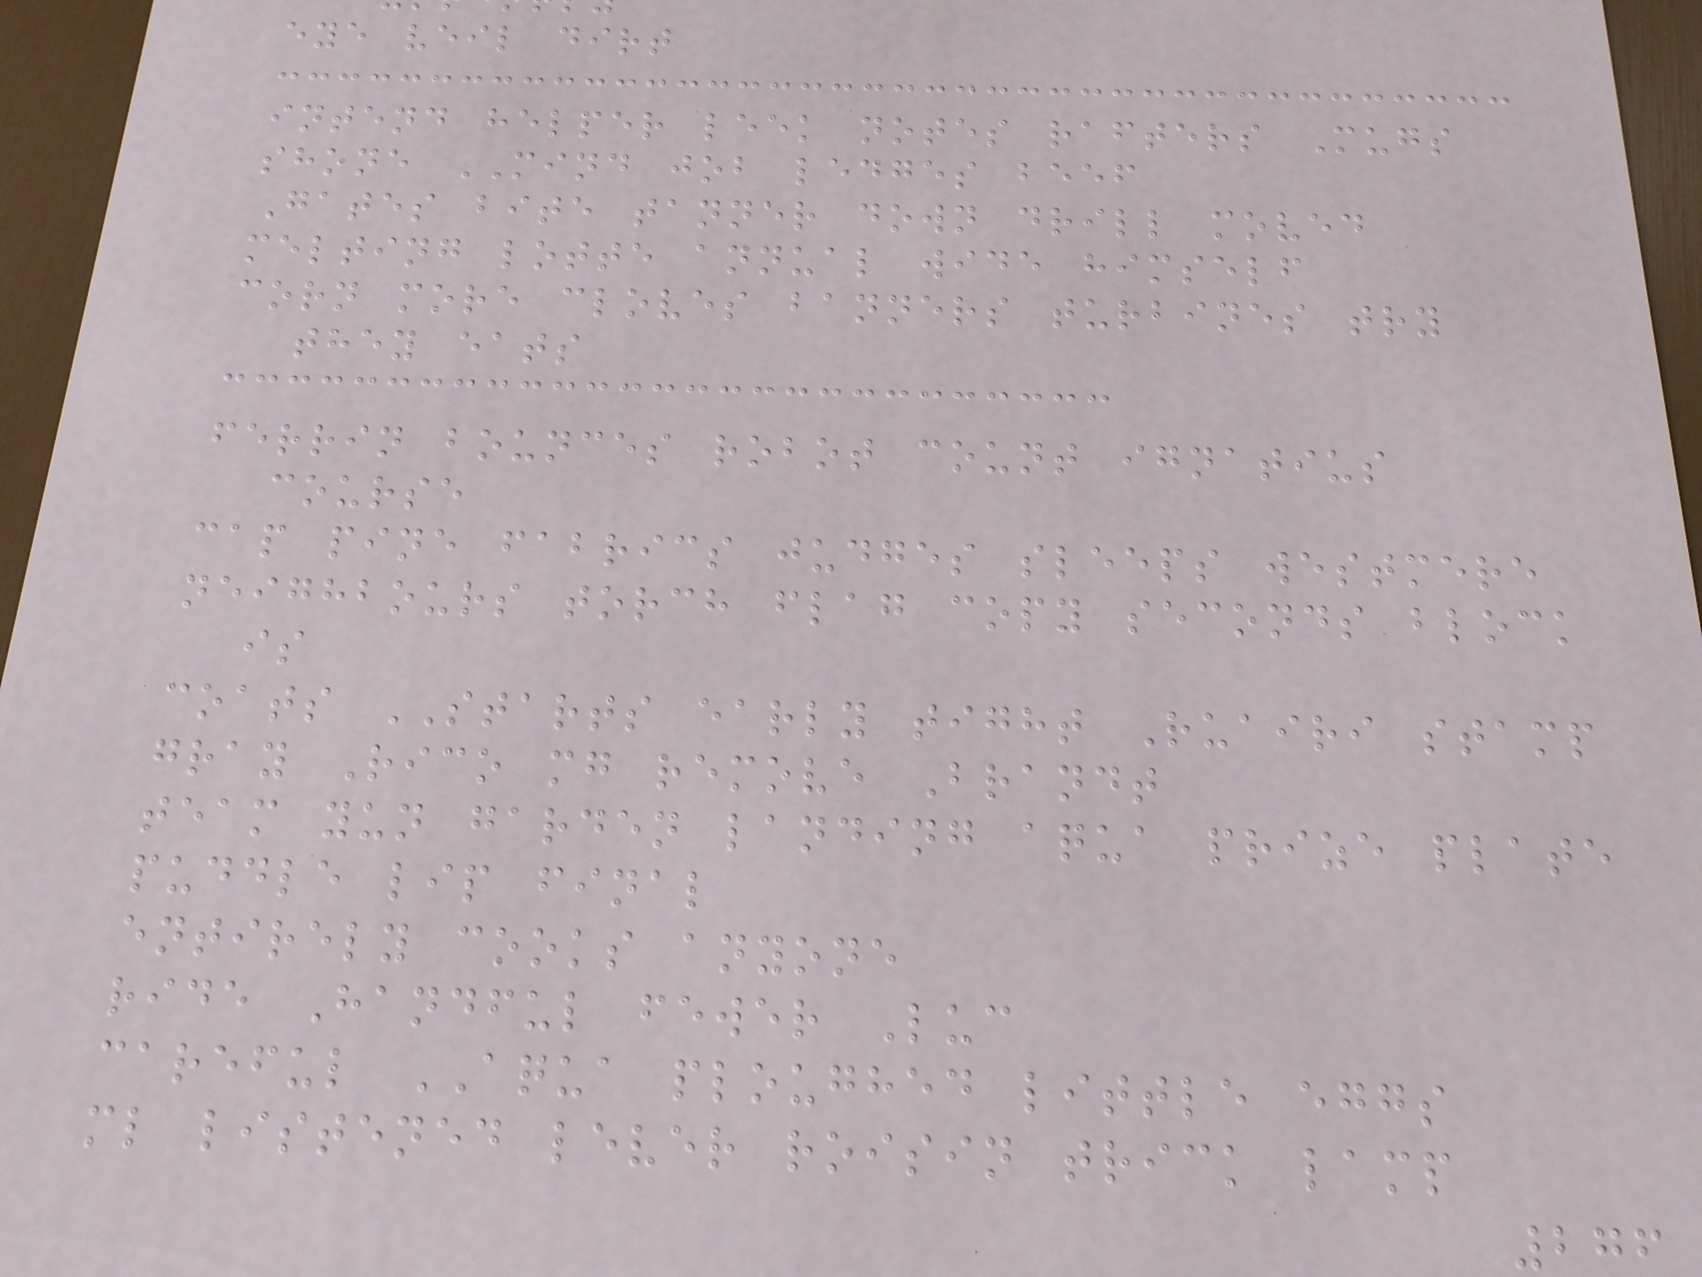eye veil dirt
intend helper leek notes rafters Mugs
shone MIND job ledges beef
Gates bite tanner down drill moved
melting lotte annual wide himself
corn more cloves banners turbines try
they eats
ferrin bounces robot count ignatius
course
cap pine fabrics judges sleeps westmere
neighbours torch flag copy seconds block
is
coats STARTS early tight Ruairi stamp
gray Rico mg remove Brandt
team yun garden landing aqua prize plate
puddle lip final
entirely cooks anyone
ride Handful fewer Luc
careful AQUA ploughed little eggs
ml listened lever roisin trick lamp
276
